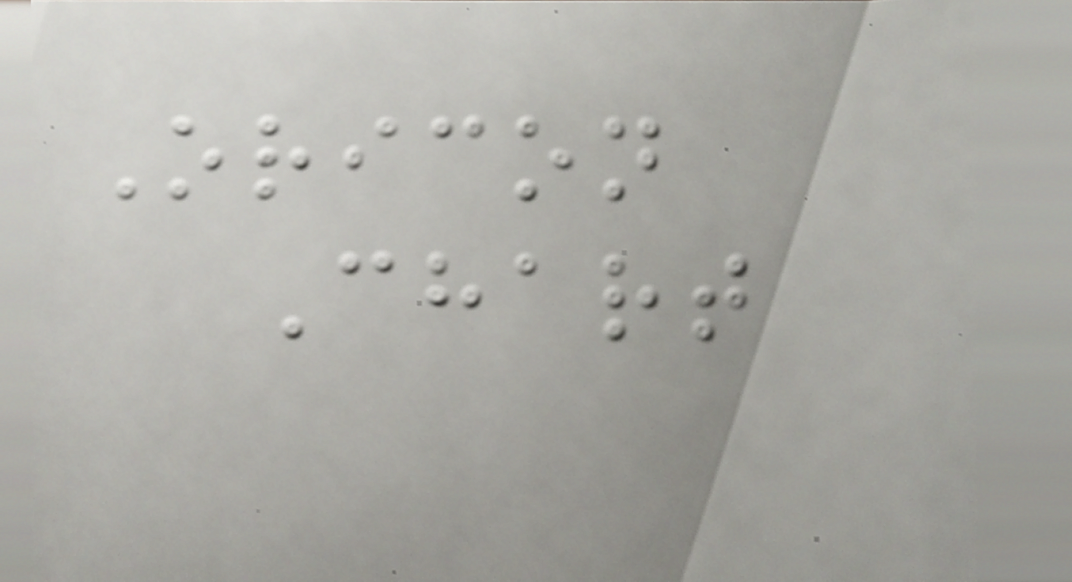Oricon
Chart
